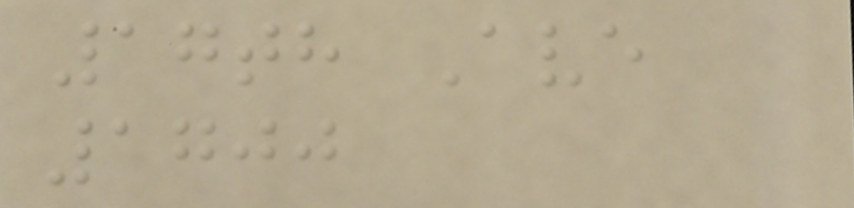17th Ave
1700
